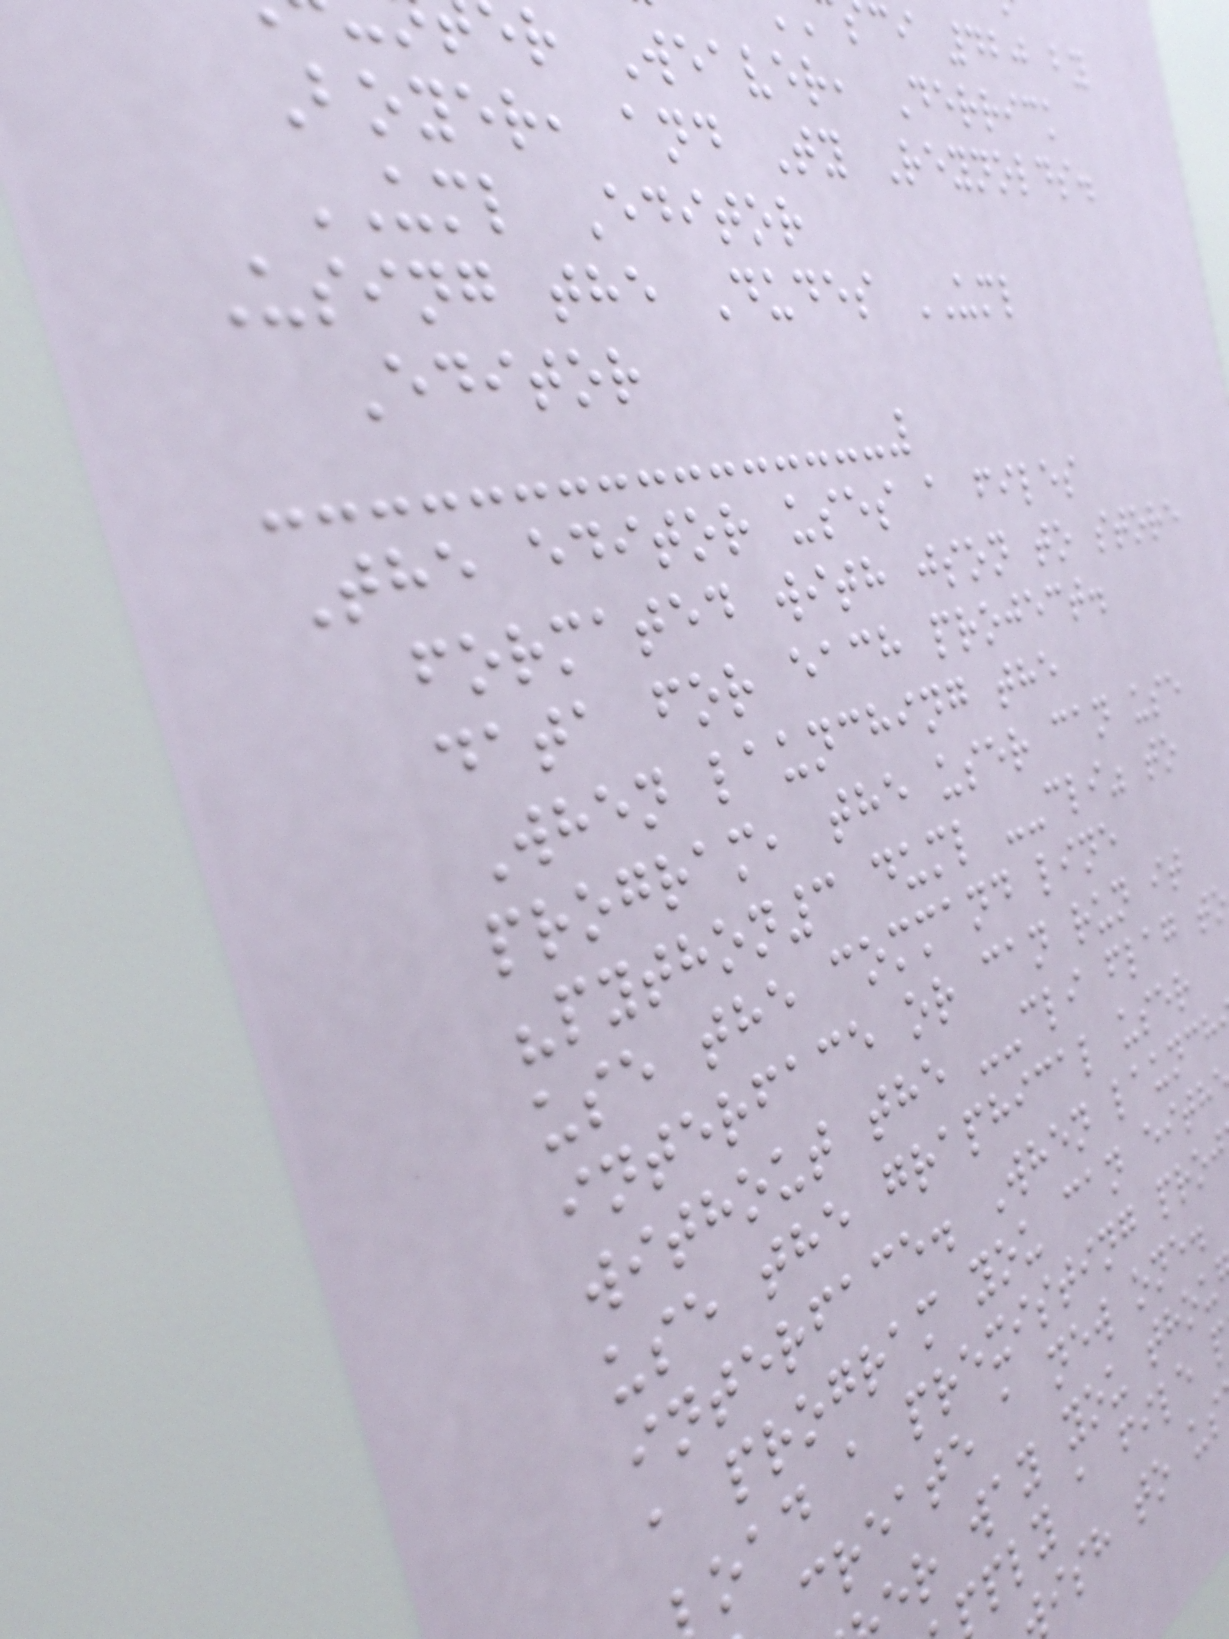ci 420 by
r Weaver, Derrick
Boyer, and Ty Reynolds.
UML Editor
Using the Dudes UML
Editor
The editor uses a files
formated with json to store
data for each project.
When launching the
program, the user can use
"python3 duml --cli" to
use the command line
interface or can run it
without the --cli flag t
use the graphical user
interface. When launch
a program you can eith
oad a prexisting proj
create a new one.
er way you thou
ply a file
ish to us
